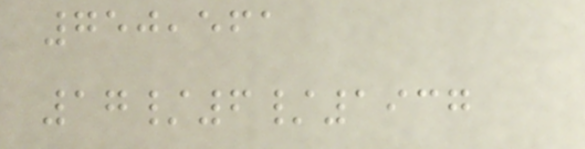750,561
17/6/1937
